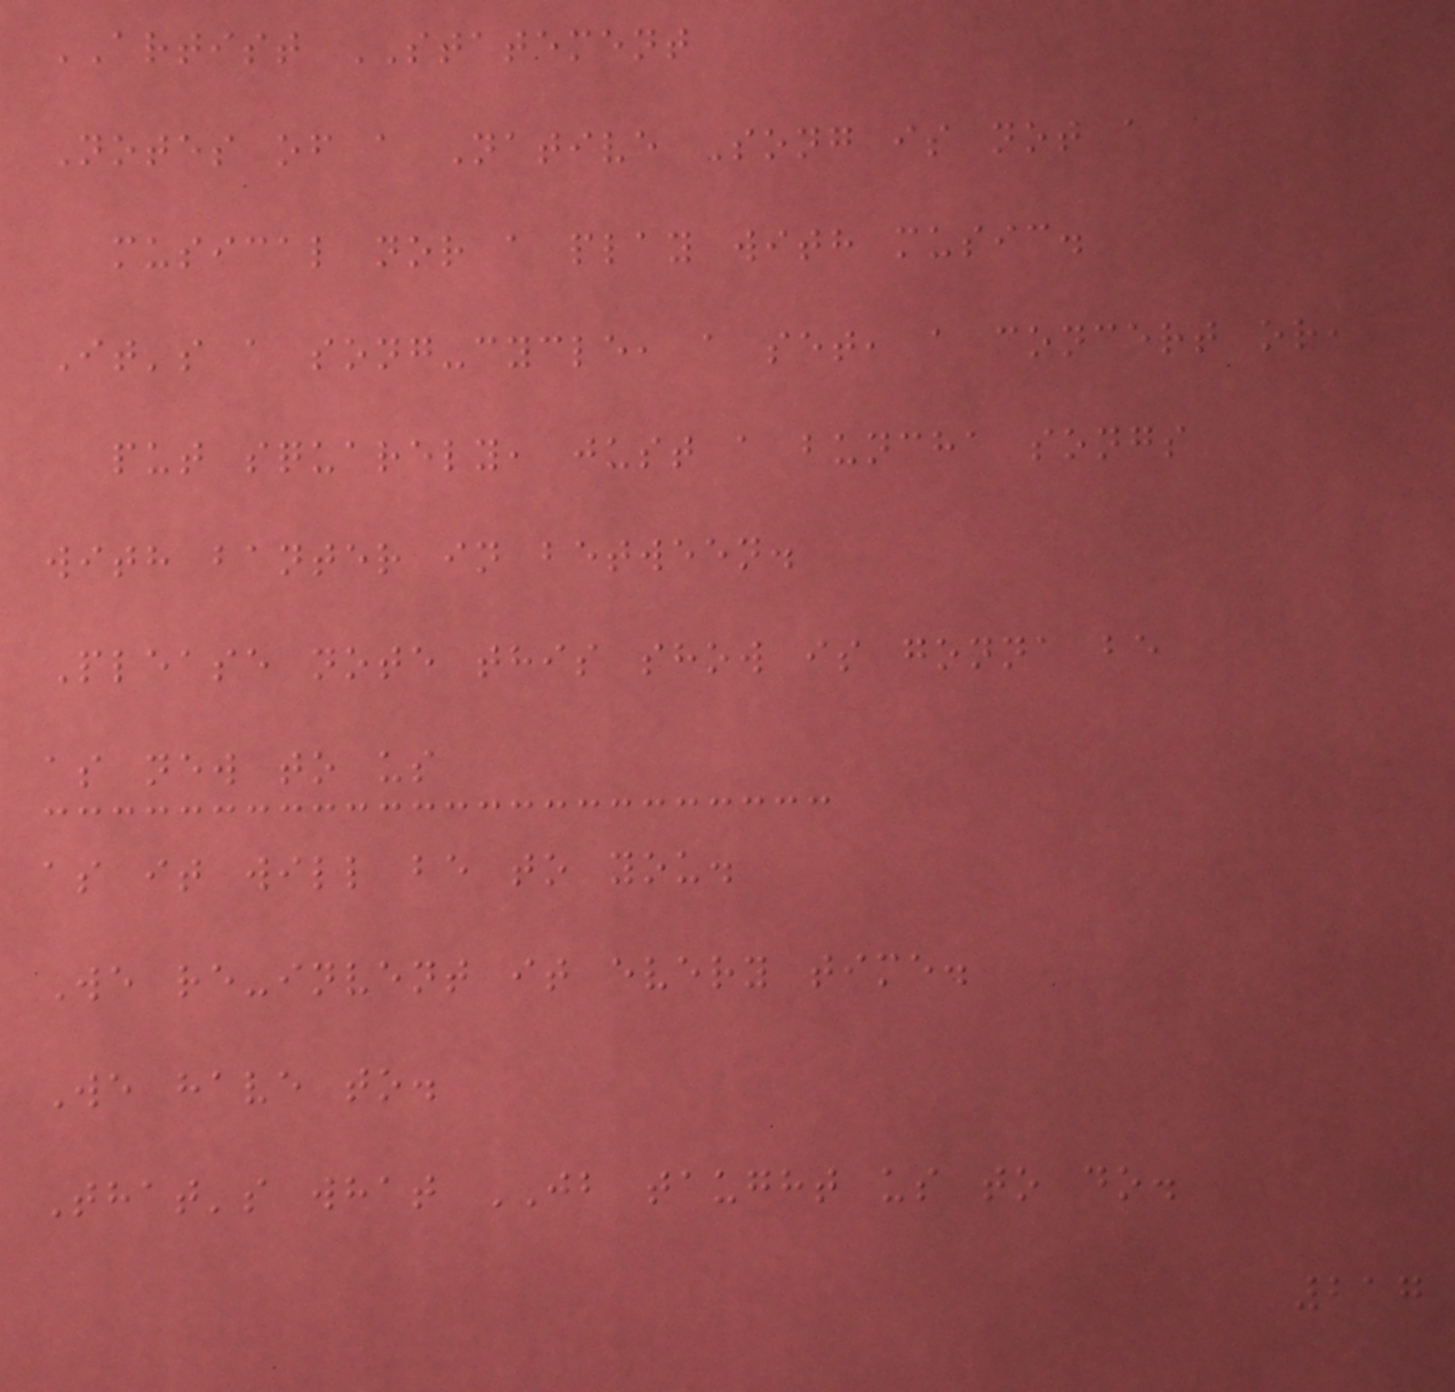ARTIST STATEMENT
Notes of a Native Song is not a
musical nor a play with music.
It's a song-cycle, a set, a concert or,
put squarely, just a buncha songs
with banter in between.
Please note this show is gonna be
as new to us
as it will be to you.
We re-invent it every time.
We have to.
That's what JB taught us to do.
217
